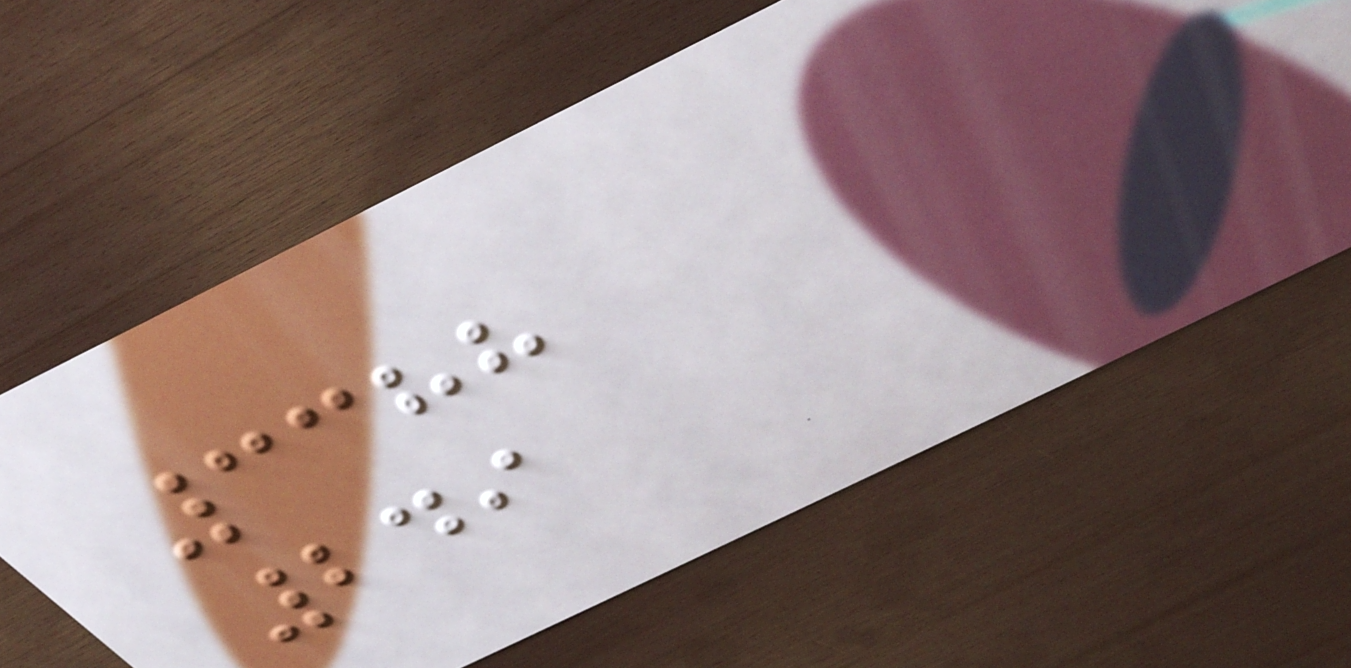3388
249
